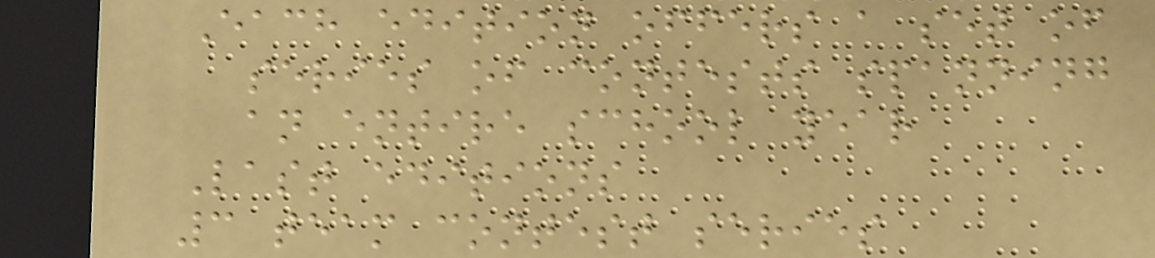Each edition offers a set of
series of contests spanning
an entire school year
Last editions
3 team contest series
